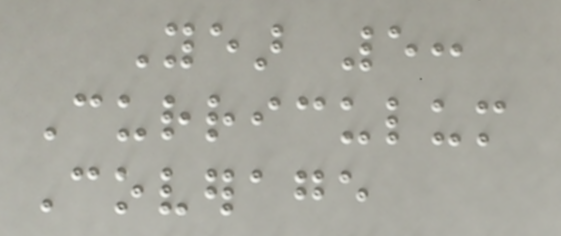Year 5:
Curriculum
Coverage
